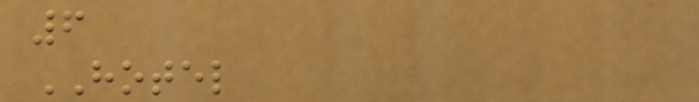6
HOTEL
